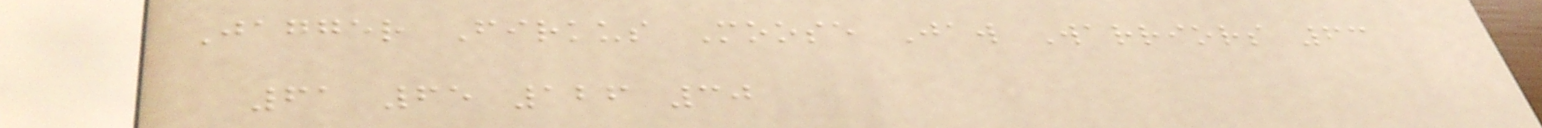Jagger Firkus Moose Jaw Warriors 63
61 65 126 30
